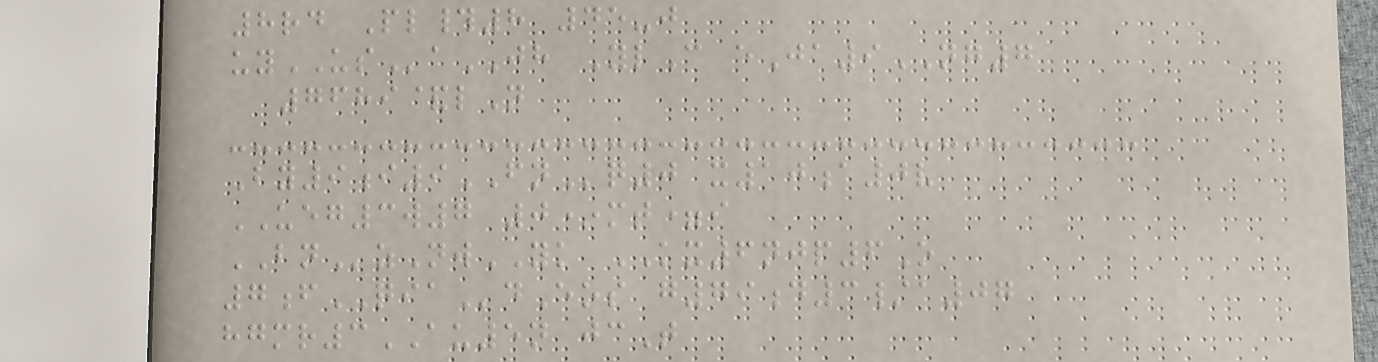8rd Pl#8 45-j
uyUSaJH YlC eJa9NG7
7689&lN
By9i9FNq0 x10a0v
UEG3w7 0*mt=i
BNzNwYK KX6njp6O
7fQIAdEos g79d3/a07
hgmr3AU5n jcT
